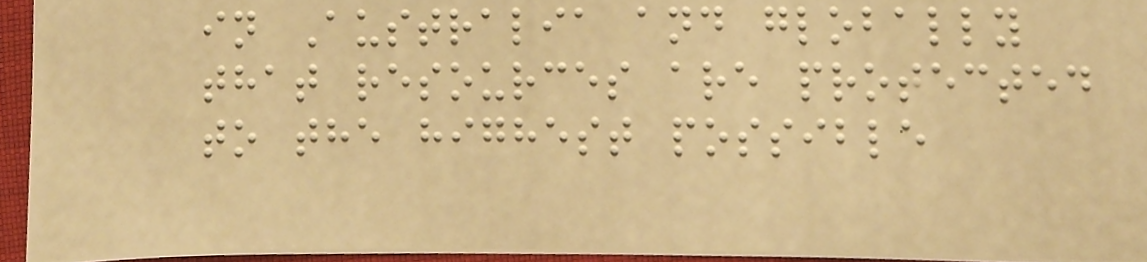in Australia and globally
that resources are protected
to the highest possible
